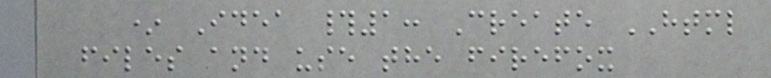* Idea #1: Create HTML
files and use the firefox
